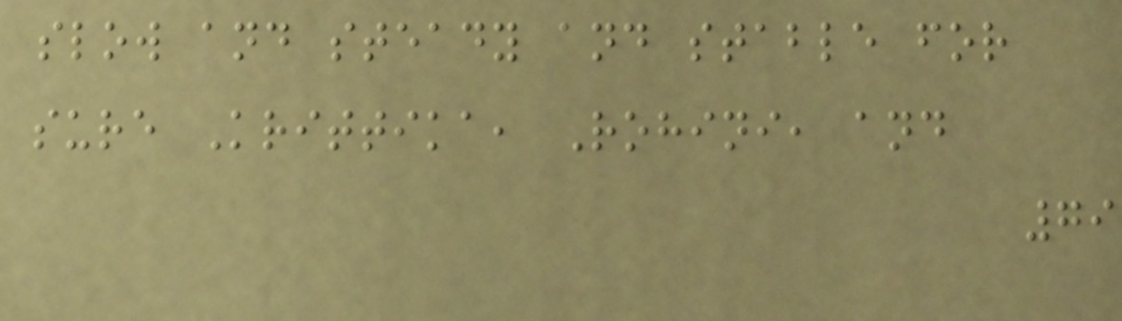slow and steady and stable for
sure Krittika, Rohini, and
79
